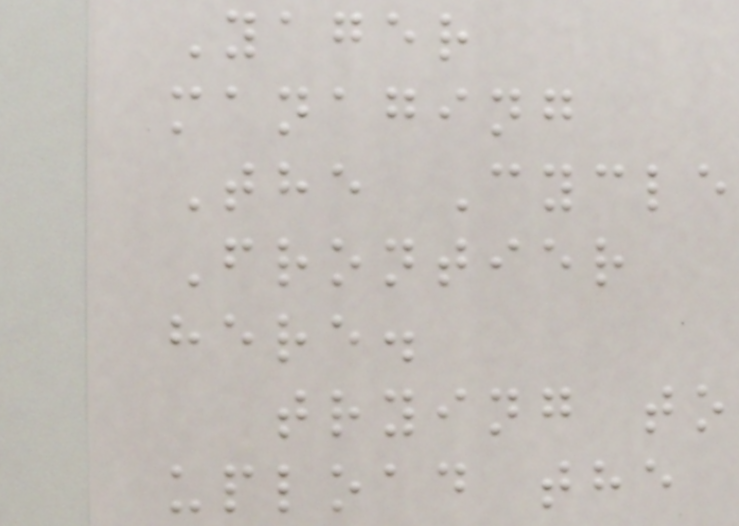Yager
managing
The Cycle
Frontier
here.
trying to
upload the
